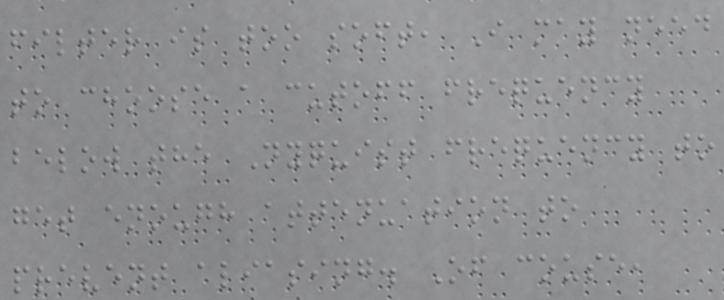filter is too soft, I may need
to choose a cutoff frequency
below the Nyquist frequency to
get enough attenuation to
prevent aliasing. Of couse,
